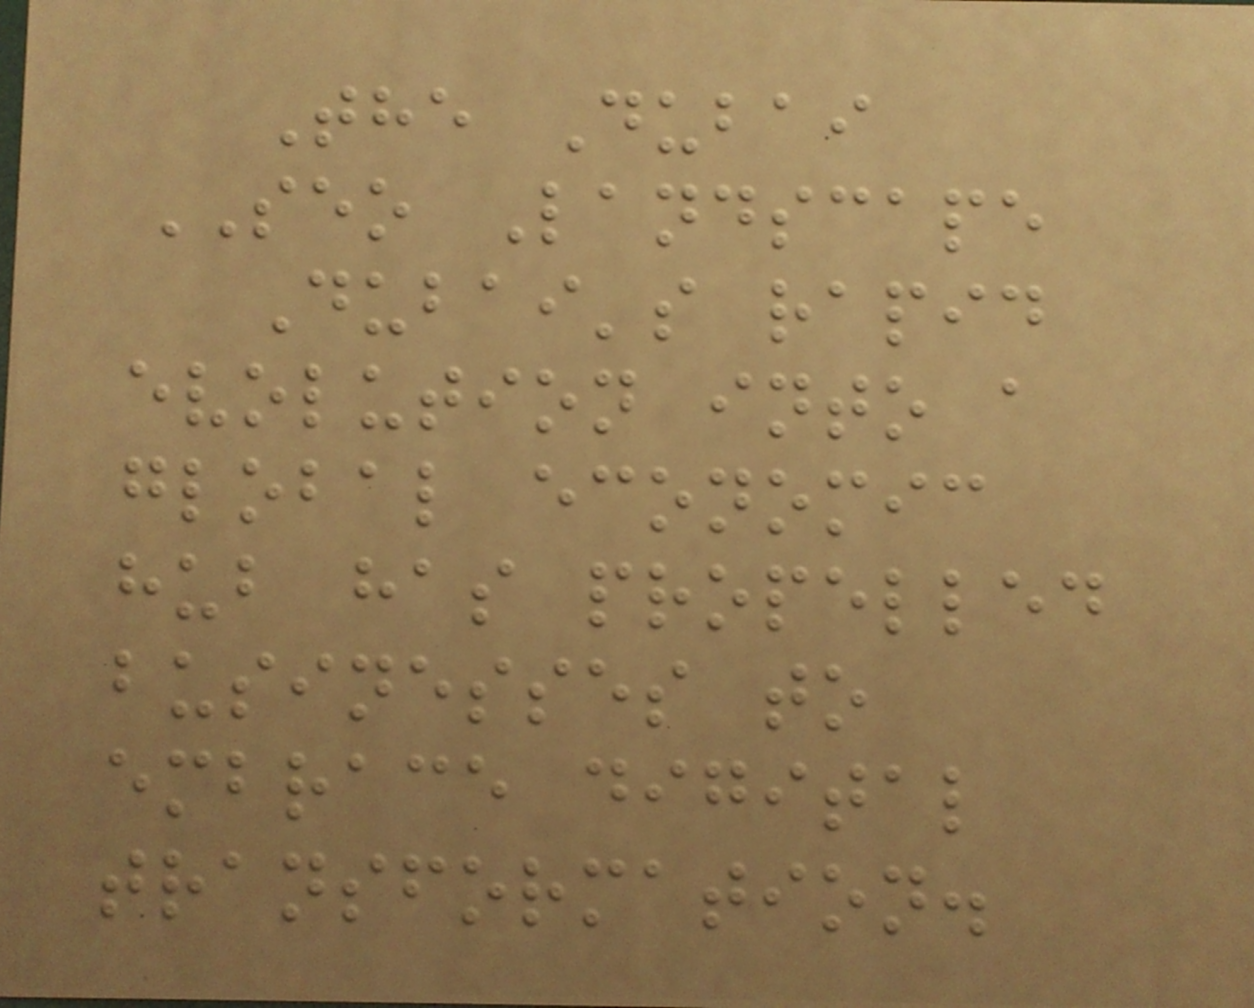The Dubai
SEO Landscape
Dubai's rapid
evolution into a
global economic
hub has propelled
businesses to
embrace digital
transformation.
